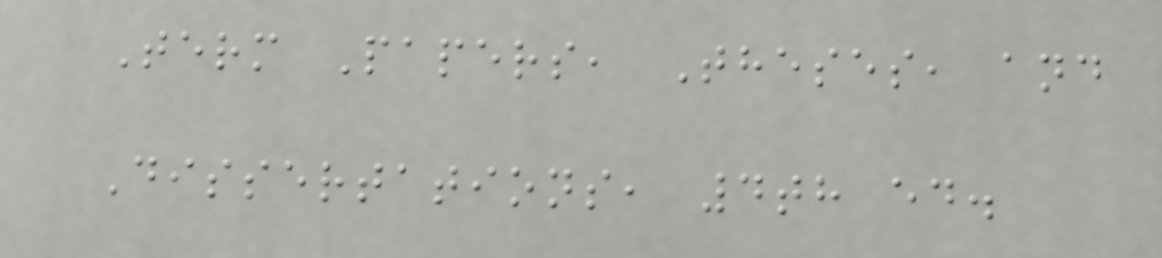Term Papers, Theses, and
Dissertations, 4th ed.
